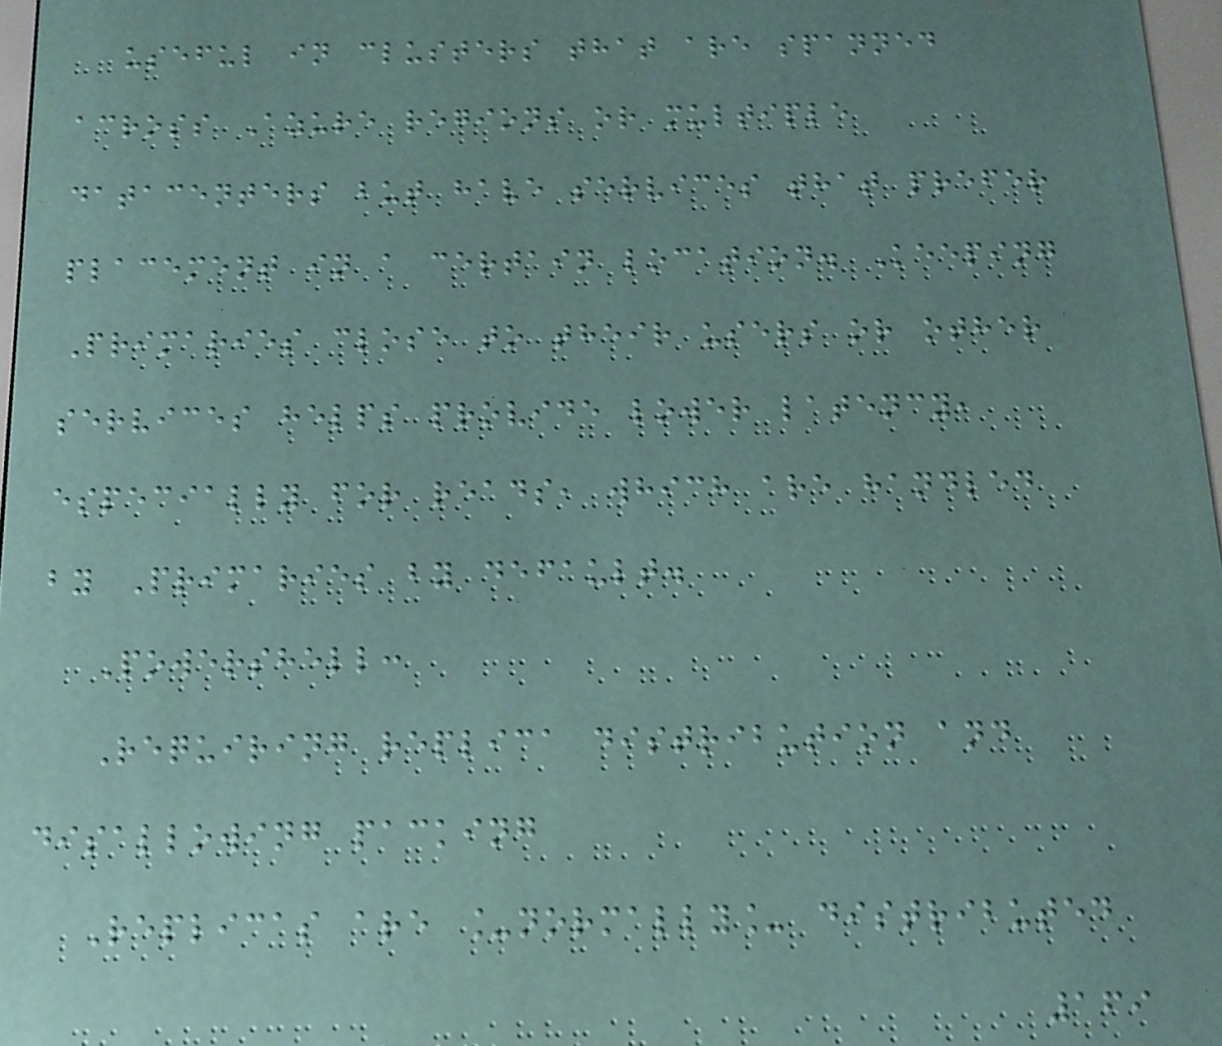useful in clusters that are spanned
across Azure regions or multiple
datacenters but have services that prefer
placement in a certain location. Keeping
Primaries close to their users or other
services helps provide lower latency,
especially for reads, which are handled
by Primaries by default.
Powershell:
Requiring replica distribution and
disallowing packing
Replicas are _normally_ distributed
169
